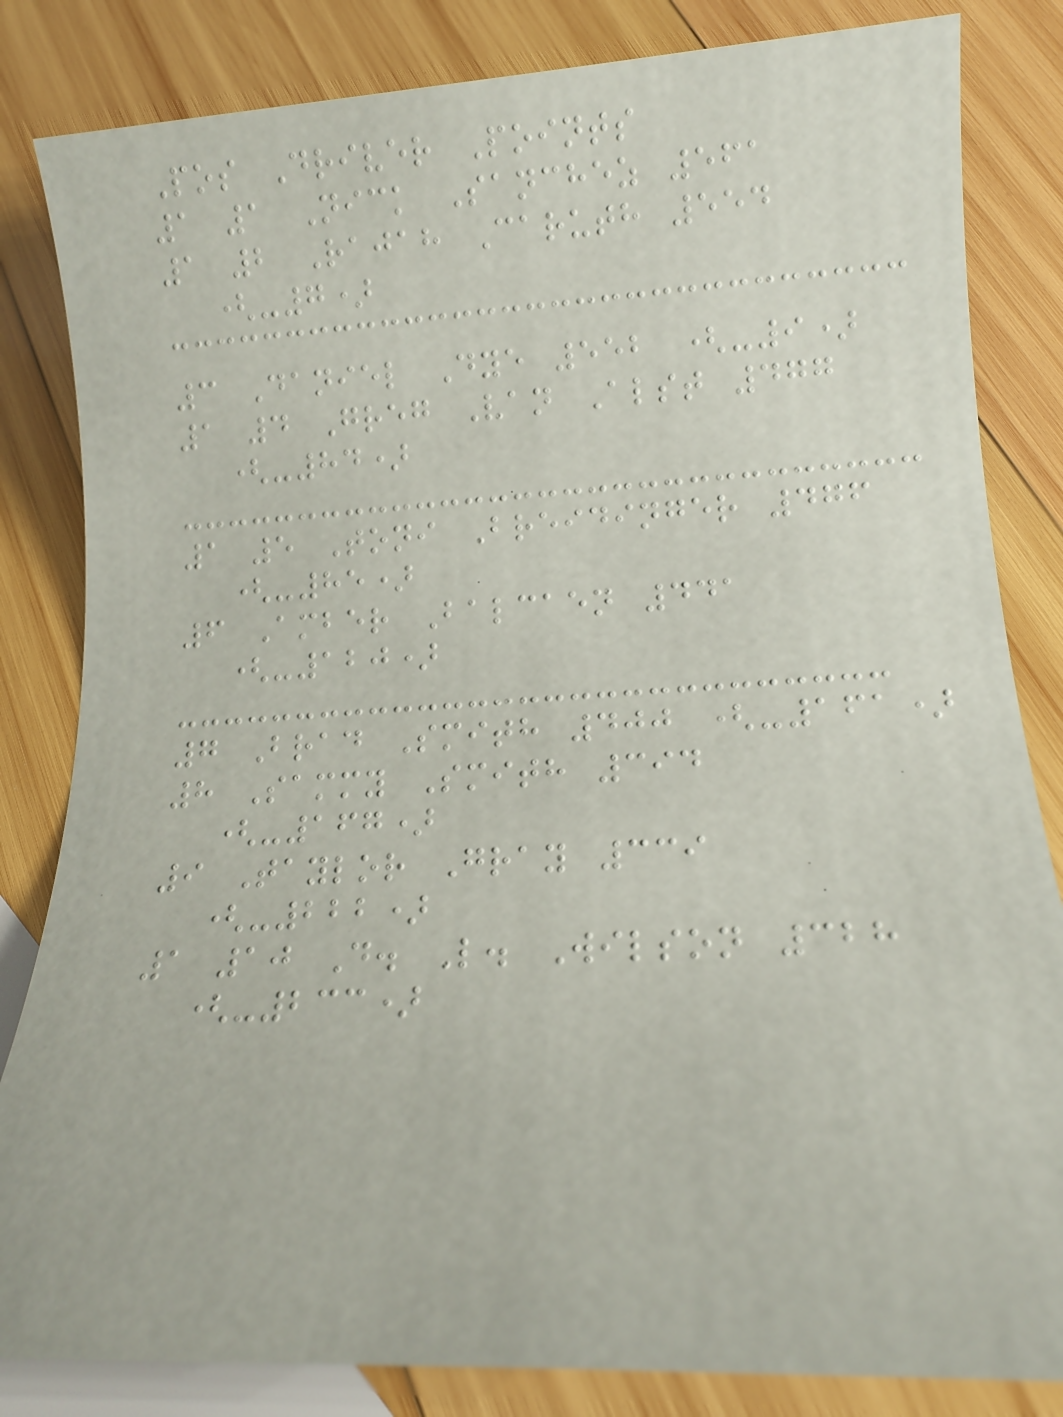Pos Driver Points
1 1 Nick Sanchez 561
1 2 Rajah Caruth 554
(-7)
3 Daniel Dye 552 (-9)
1 4 Greg Van Alst 477
(-84)
1 5 Toni Breidinger 476
(-85)
6 Amber Balcaen 441
(-120)
7 Brad Smith 400 (-161)
8 Sammy Smith 394
(-167)
9 Taylor Gray 339
(-222)
1 10 D. L. Wilson 328
(-233)
